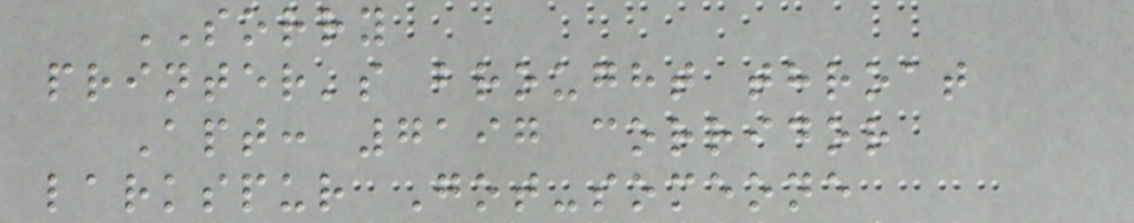SORRY
printer's brought throat
Apt: 7197 corridor
larkspur Got-someone
